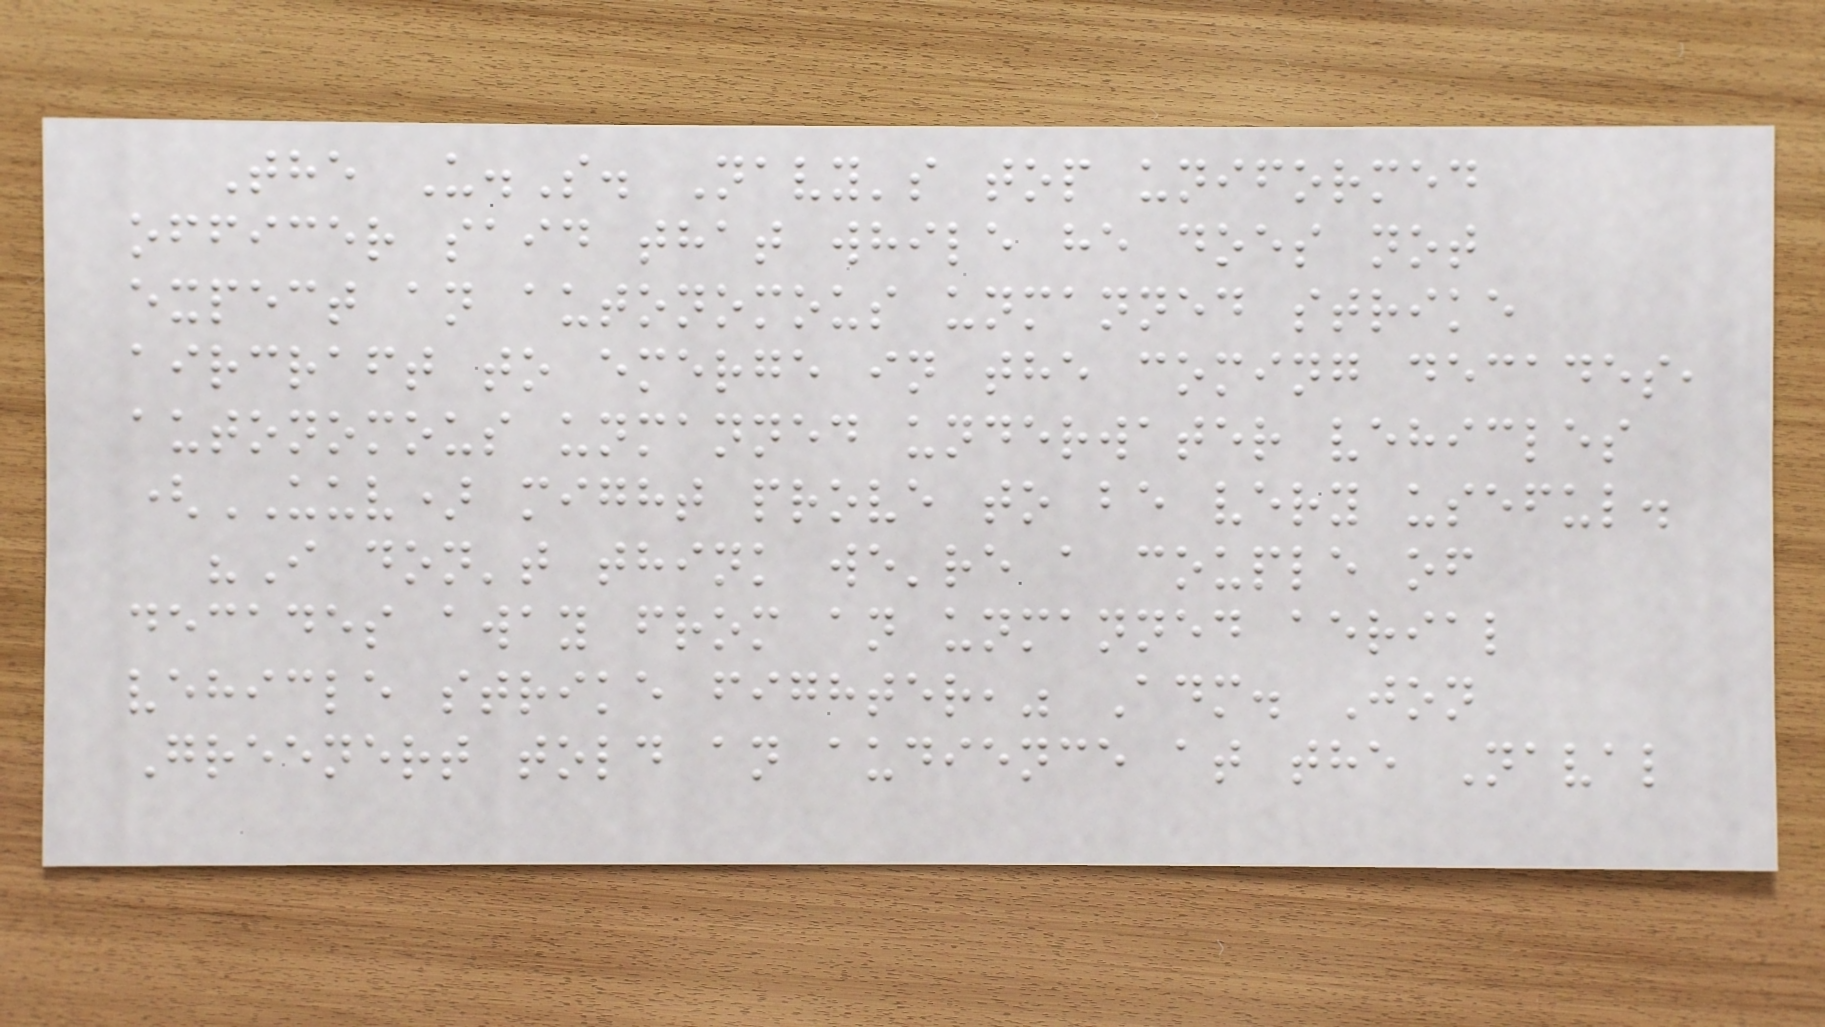The U.S. Navy's top uniformed
officer said that while he does not
expect an autonomous unmanned strike
aircraft to emerge in the coming decades,
autonomous unmanned underwater vehicles
(UUV) might prove to be very useful.
"I don't think we're a couple of
decades away from an unmanned aerial
vehicle strike fighter," Adm. Jon
Greenert told an audience at the Naval
